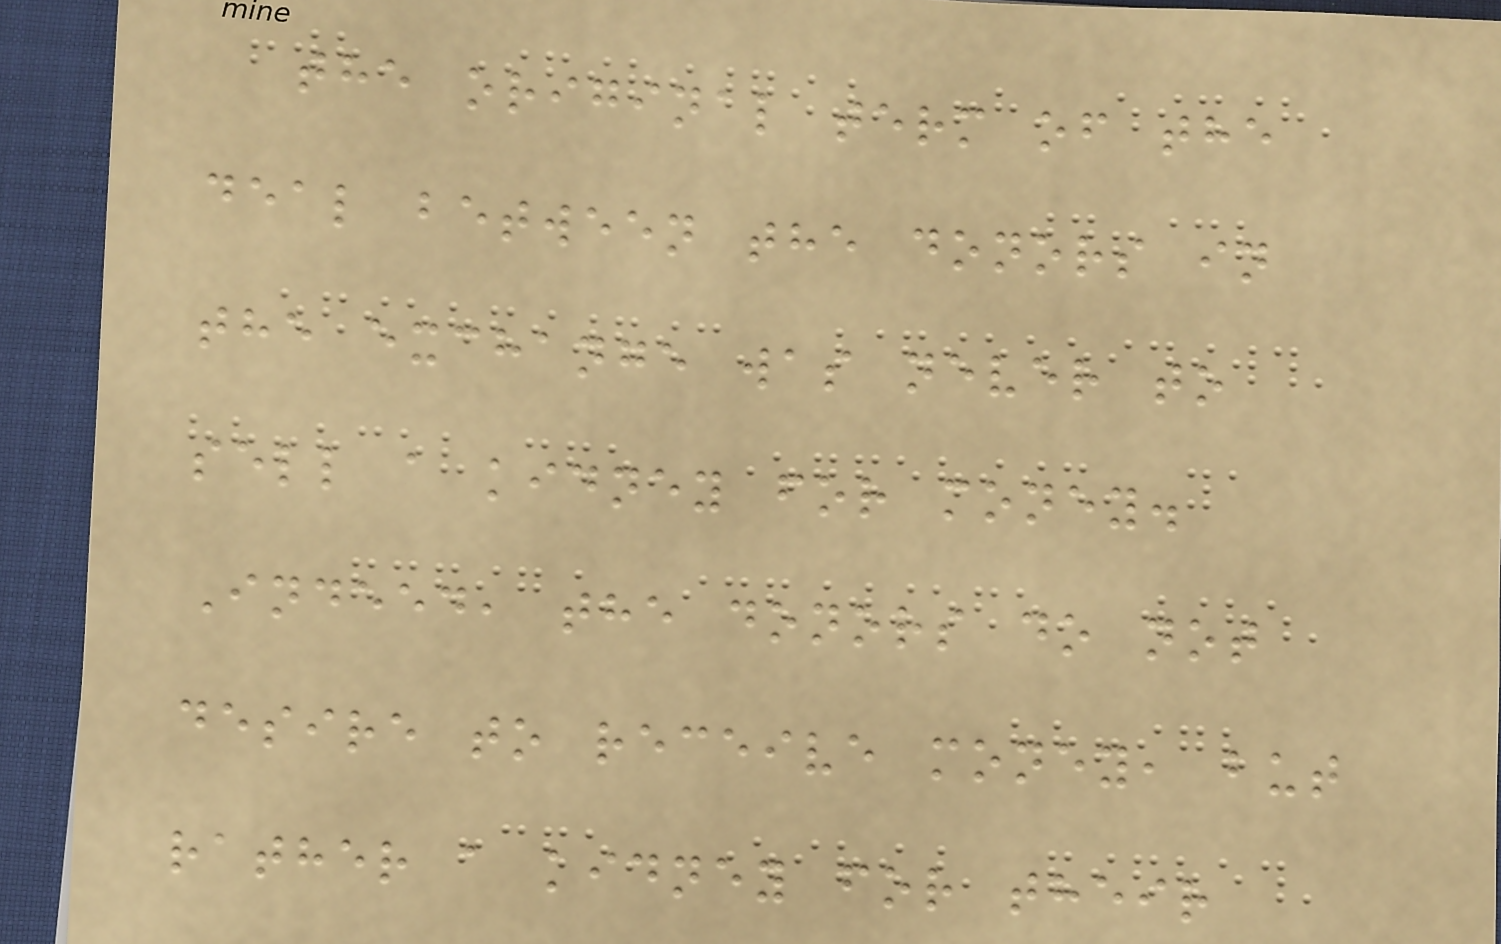the original term of the
deal between the donors in
the exchange was never to
sell a kidney for money.
Indeed, the donors do not
desire to receive money, but
rather a kidney for their
